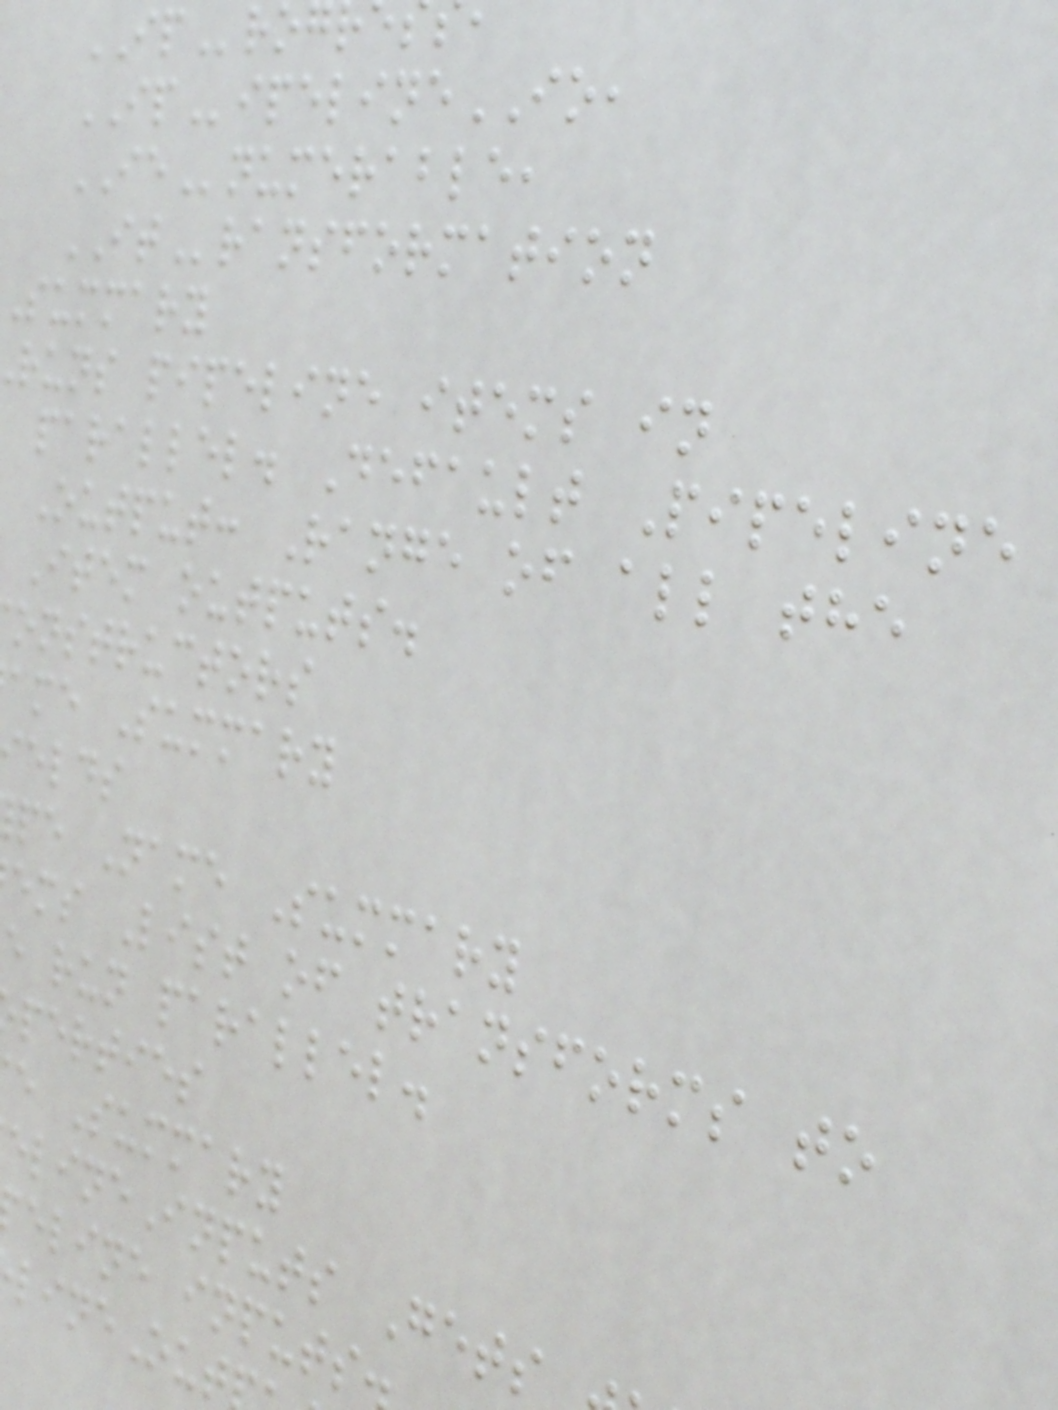IProg
IPipelineIO,
IEnumerable,
ITransformation
Summary
runs pipeline items in
parallel. Default Pipeline
Output: Range of all the
Item outputs.
onstructors
ame Summary
elds
pe Name Summary
ems List of transforms to
e run parallel.
perties
e Summary
elineInputs Gets
eline inputs
